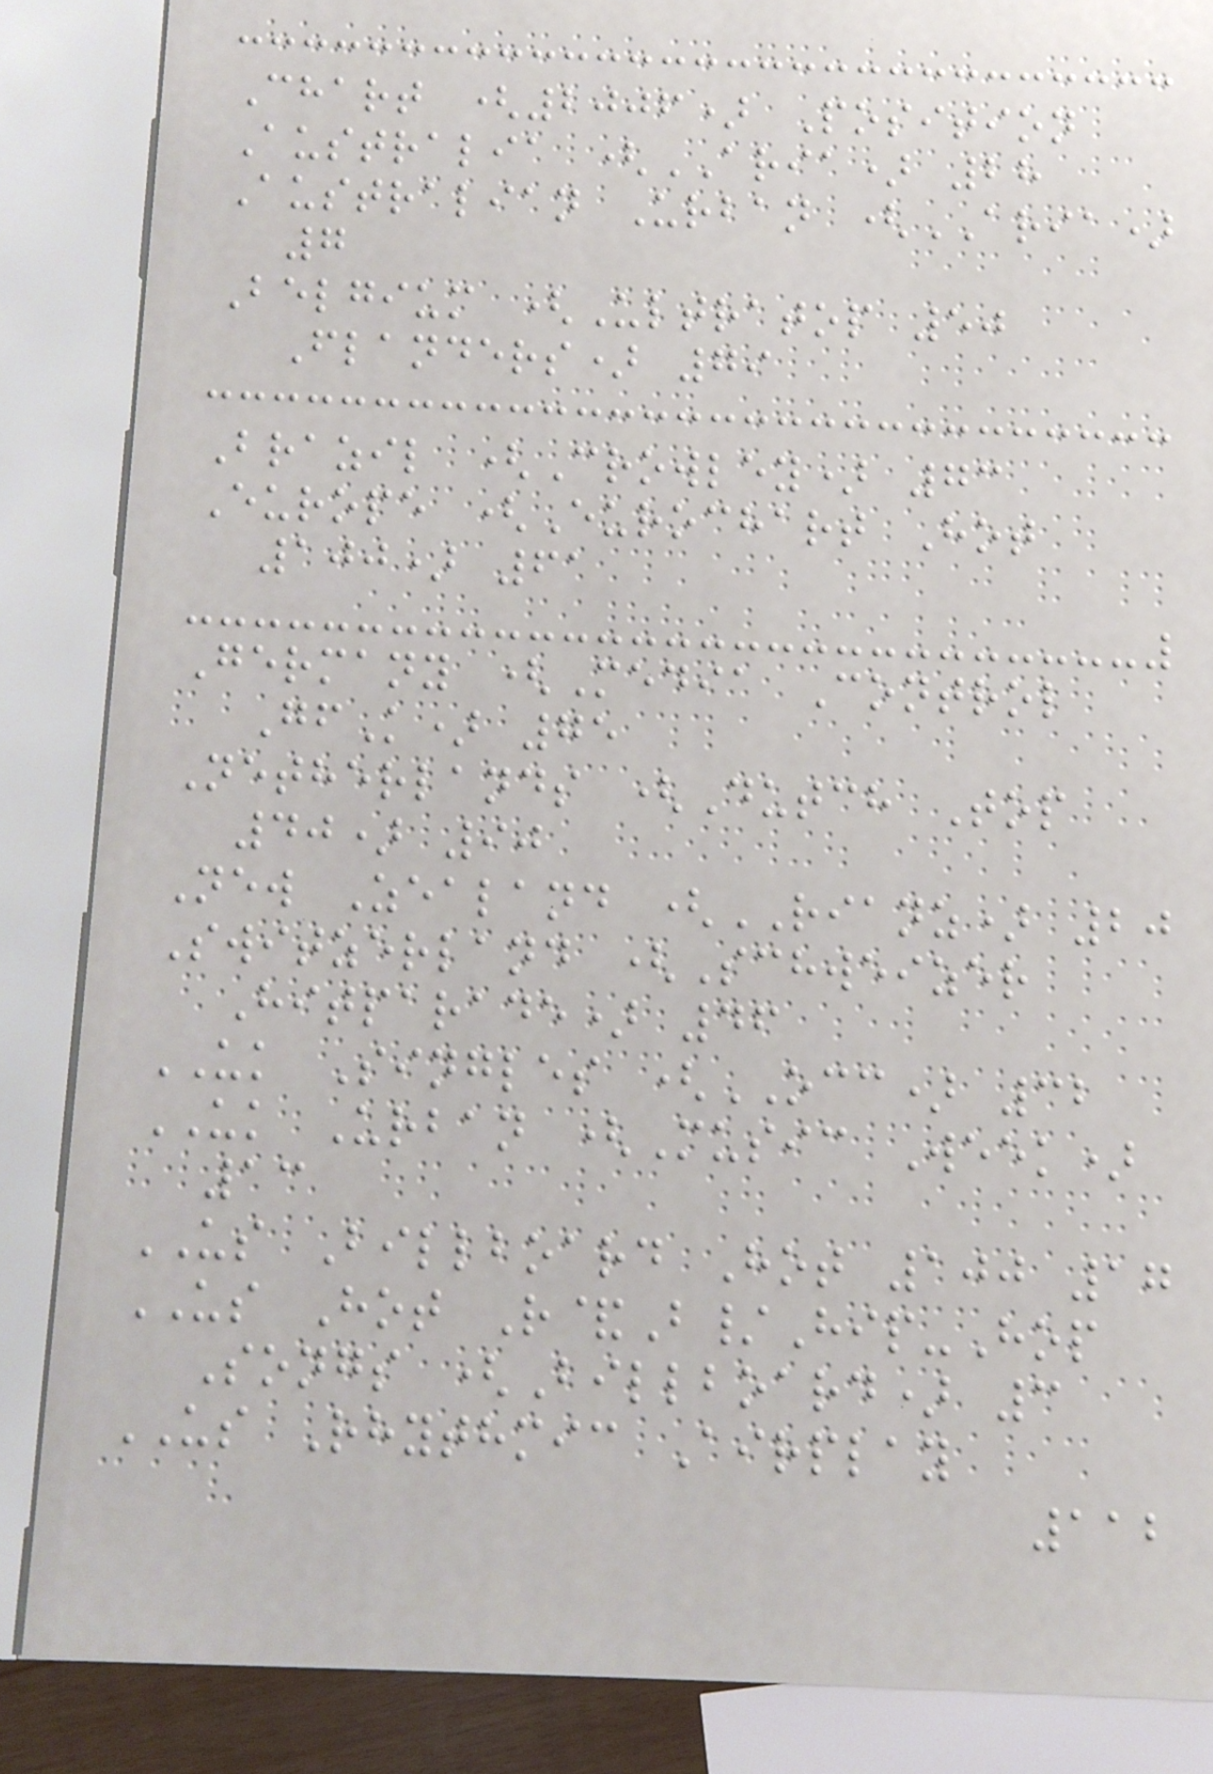Chart (2006) Position
Australia (ARIA) 28
Australian Urban (ARIA)
7
Belgium (Ultratop 50
Flanders) 79
Brazil (Crowley) 73
Europe (Eurochart Hot
100) 61
Germany (Media Control
GfK) 75
Netherlands (Dutch Top
40) 90
New Zealand (RIANZ) 20
Switzerland (Schweizer
Hitparade) 46
UK Singles (OCC) 32
UK Urban (Music Week)
13
US Billboard Hot 100 17
US Hot R&B/Hip-Hop
Songs (Billboard) 3
US Rhythmic Airplay
112
